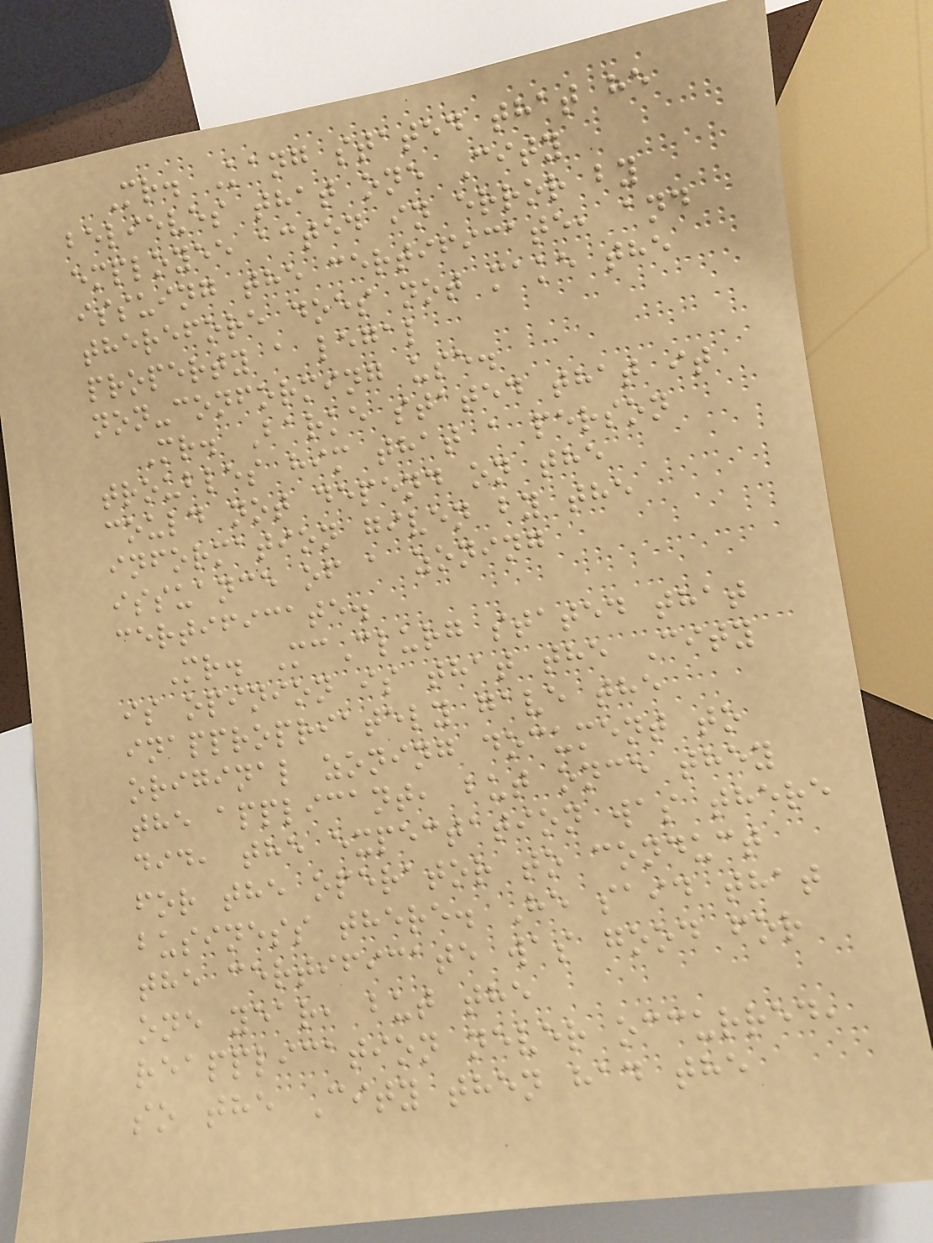Mr. Kang stated that he
believes that one City
employee acted in error by
issuing the certificate, and
therefore does not make the
property a legal
non-conforming use.
Mr. Barke stated that it
troubles him that a person
could not depend on the
information given by the
issuance of a zoning
certificate.
Mr. McClurg stated that
is opinion is that the City
inappropriately gave the
original zoning document to
the applicant, but once they
did, the expectation was there
for the operator to conduct
business there. He said that
the certificate was good for
one year, but the
reapplication never occurred,
so the City then had the
